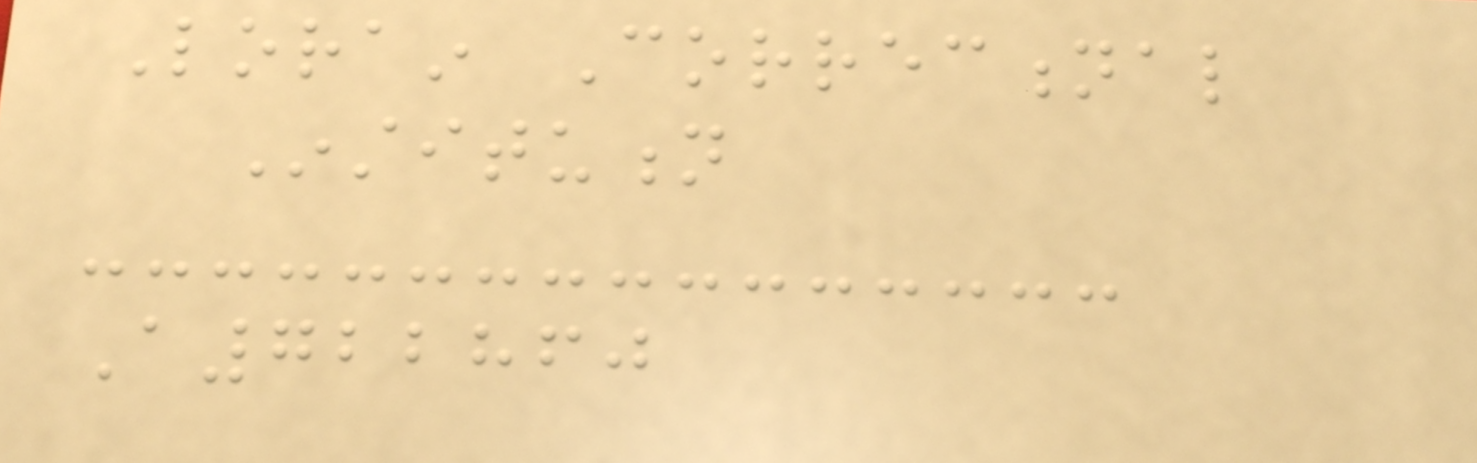Lorain Correctional
Institution
A722860
